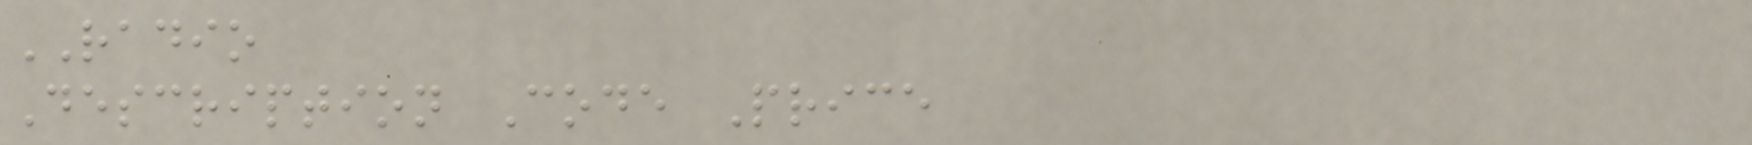RADIO
Description Code Price
